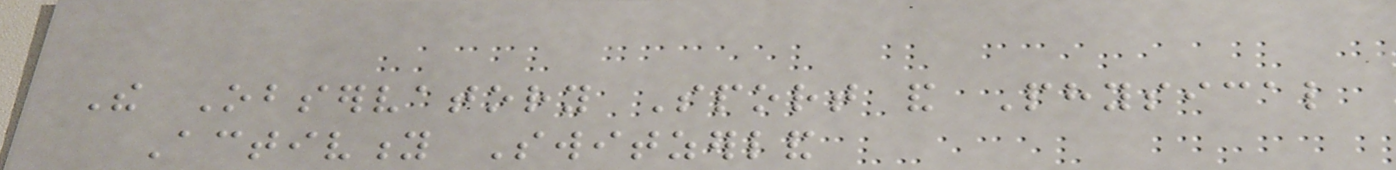The Observatory Sport and Physical
Activity Switzerland
